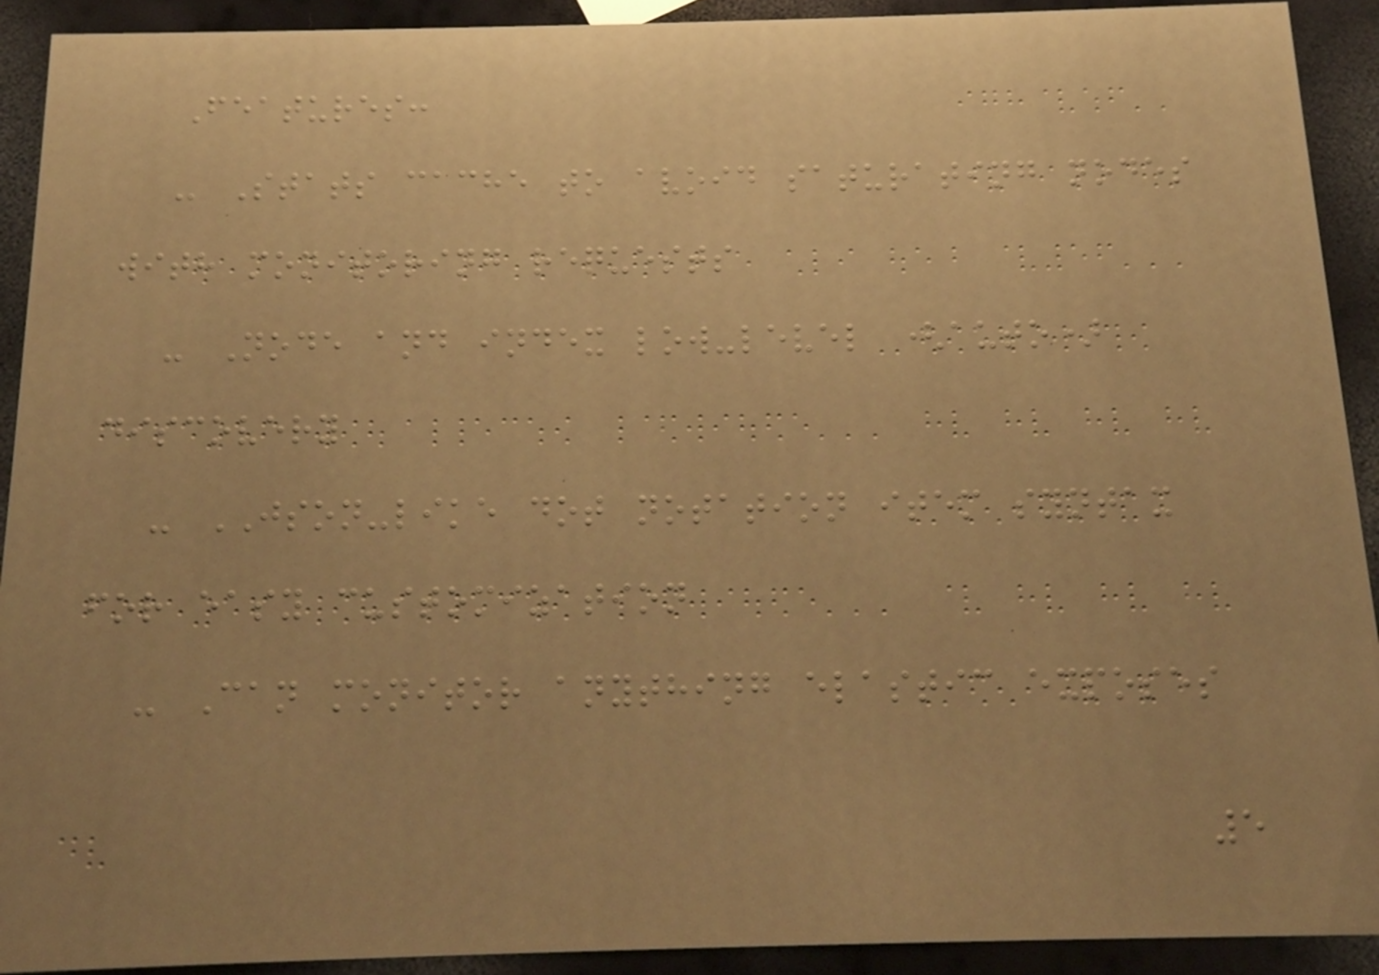Features:
- Stats cache to avoid saturating nodes
with monitoring requests
- Node and index low-level (auto)
discovery
- JSON-like dot notation item syntax
for easy customization
- Can monitor anything elastic exposes
5
